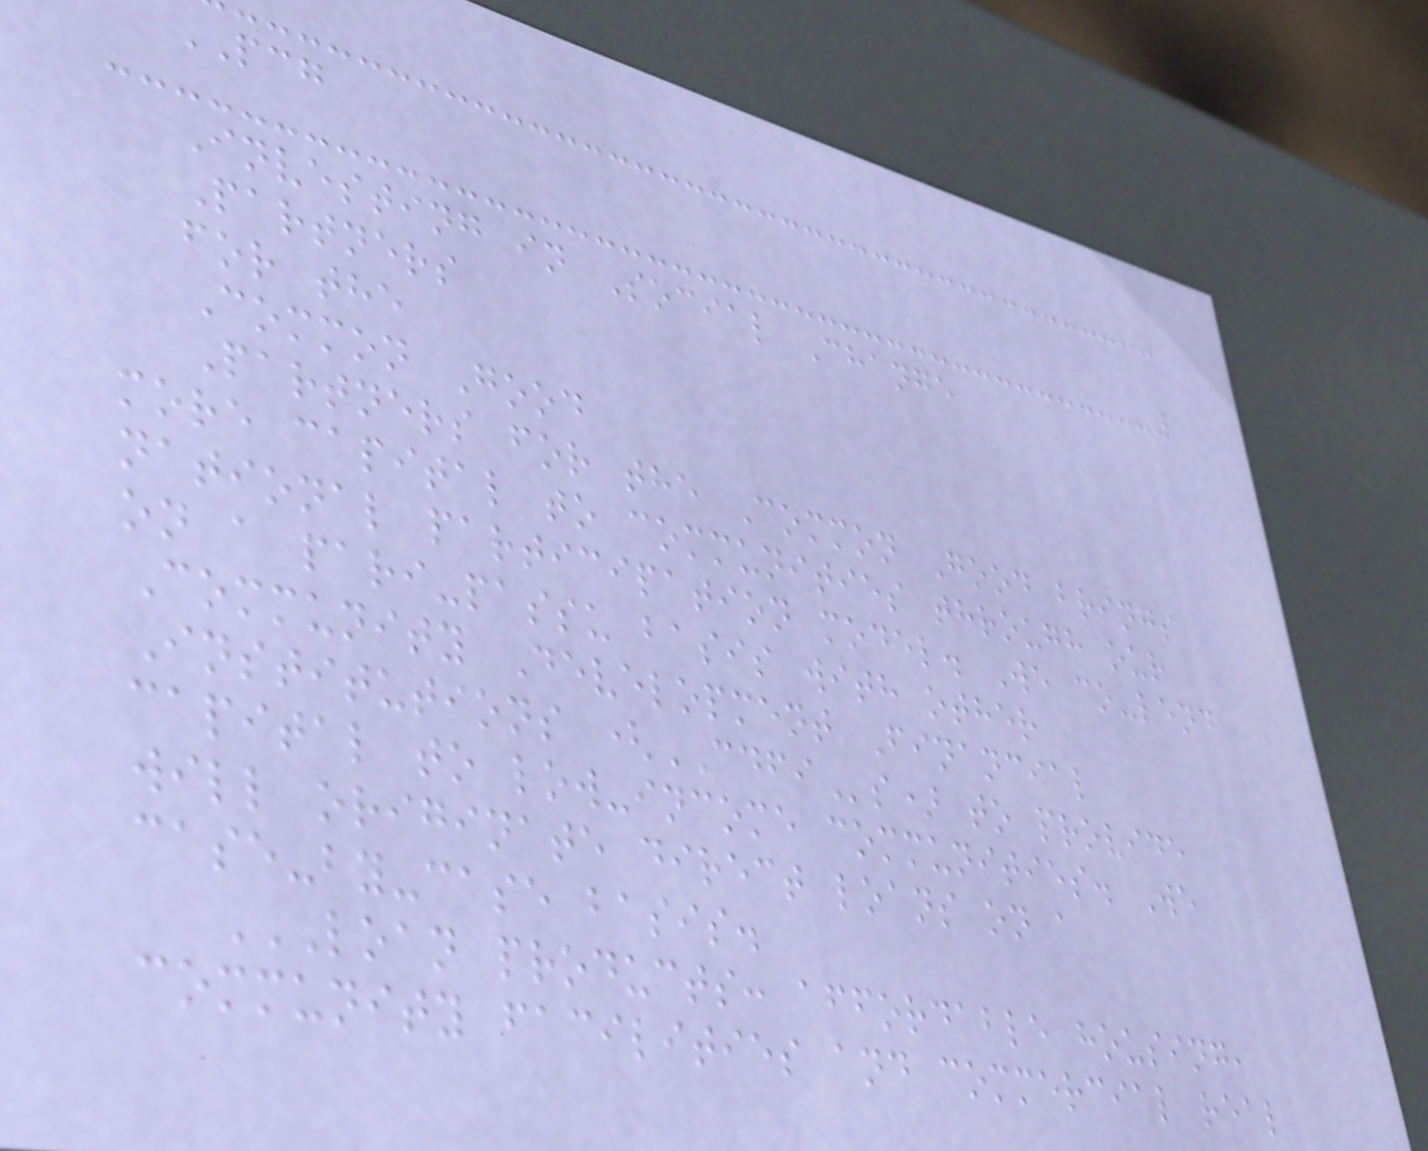PCG
Investing in Social Change
Partners
for the
Common Good
Partners for the Common Good brings
more capital to communities through our
national participation model. We co-lend
on a pari-passu basis with other
Community Development Financial
Institutions (CDFIs) to provide
capital to low-income communities. We
will originate direct loans on a
case-by-case basis.
LOAN PRODUCTS: AFFORDABLE HOUSING,
COMMUNITY FACILITIES AND COMMERCIAL REAL
